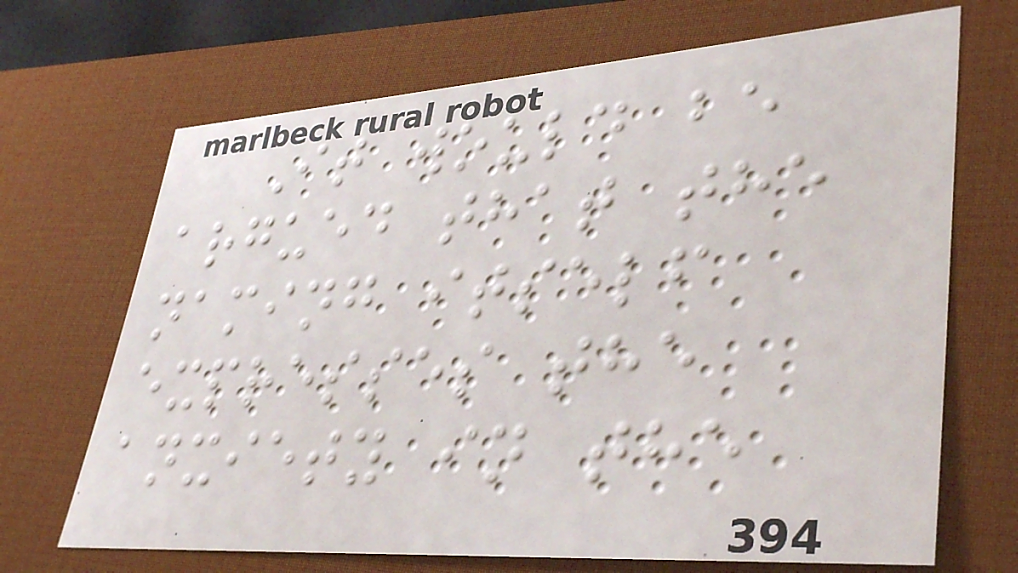It would be
argued that the
naming itself
expresses the
anxiety in the
